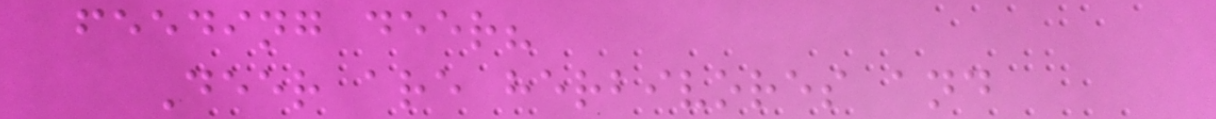feeding deer?
Deer are herbivores and
